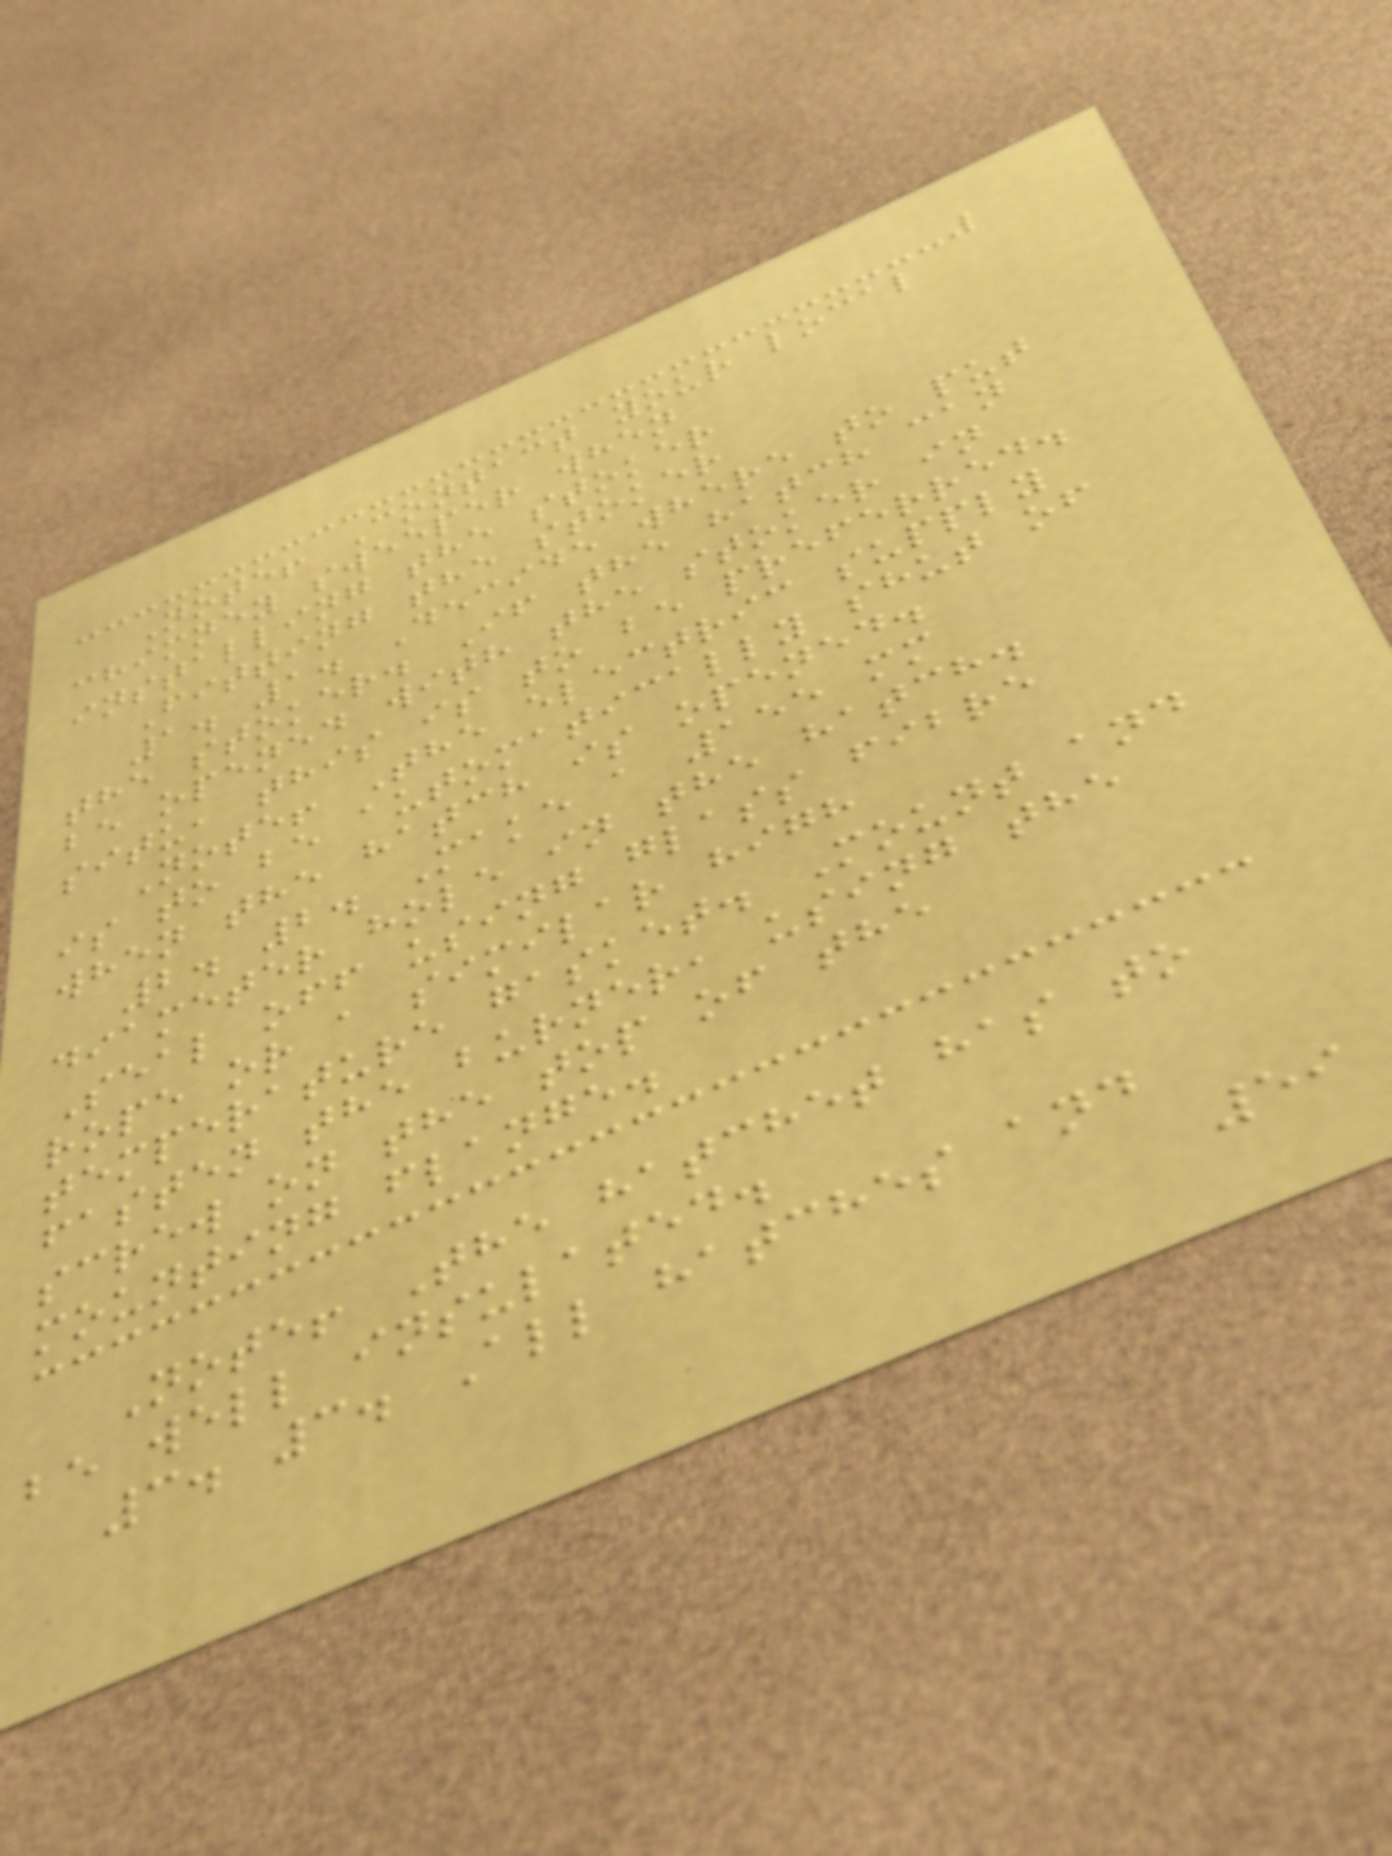Note! Contact your local
chimney sweeper when
installing the stoker
Fitting the stoker
1. 1. Decide where to put
the stoker. If the hatch can
be opened with the stoker in
situ, this is to be preferred.
Note! The electric supply
is to be automatically shut of
when the hatch is opened.
2. 2. Make a 155 mm
diameter hole in the hatch.
Seal off using glass fibre
rope or a similar high
temperature gasket. Mount and
fasten the burner, using the
screw on the top of the
mounting flange.
Note! The hatchet has to
be well insulated.
3. 3. All hatches and
59
